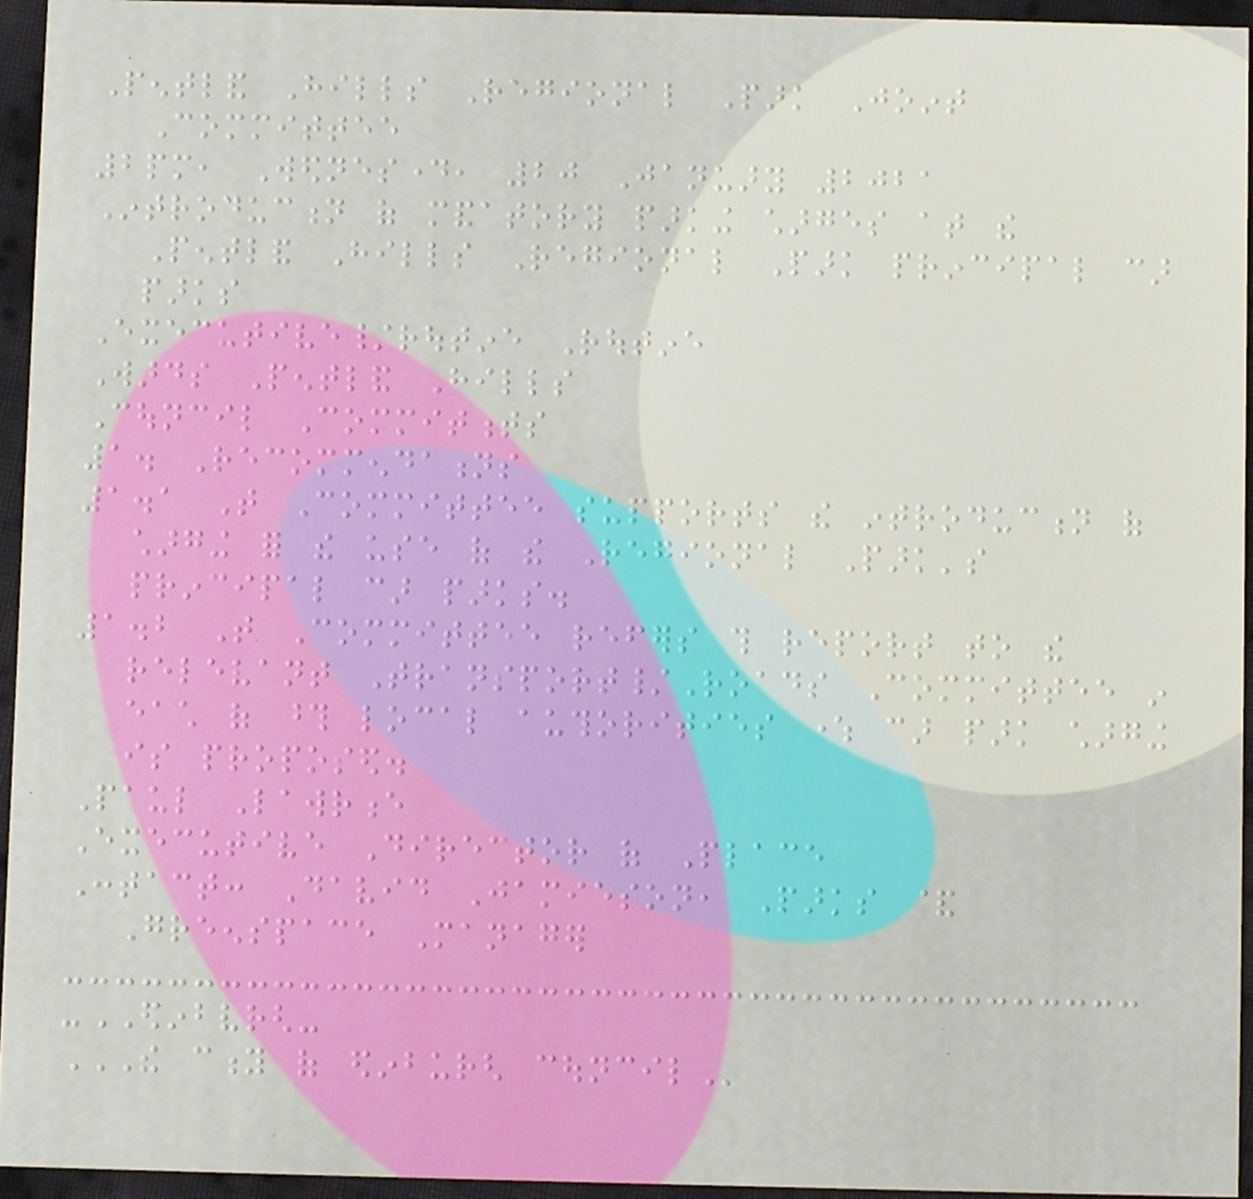Pentland Hills Regional Park Joint
Committee
2pm, Wednesday, 20 January 2021
Introduction of mandatory parking charges at the
Pentland Hills Regional Park principal car
parks
Executive/routine Routine
Wards Pentland Hills
Council Commitments
1. Recommendations
1.1 That Committee supports the introduction of
charging for the use of the Regional Park's
principal car parks.
1.2 That Committee refers this report to the
relevant Transport/Roads Committee in
each of those local authorities where car park charging
is proposed.
Paul Lawrence
Executive Director of Place
Contact: David Jamieson, Parks &
Greenspace Manager
-EDINBVRGH-
THE CITY OF EDINBURGH COUNCIL
